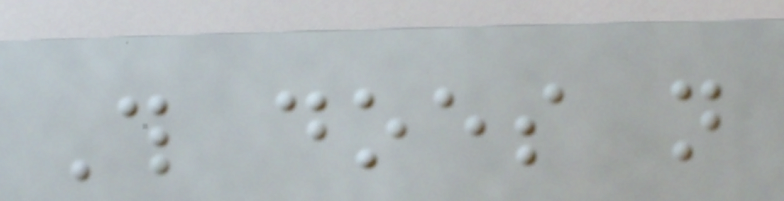This does not
